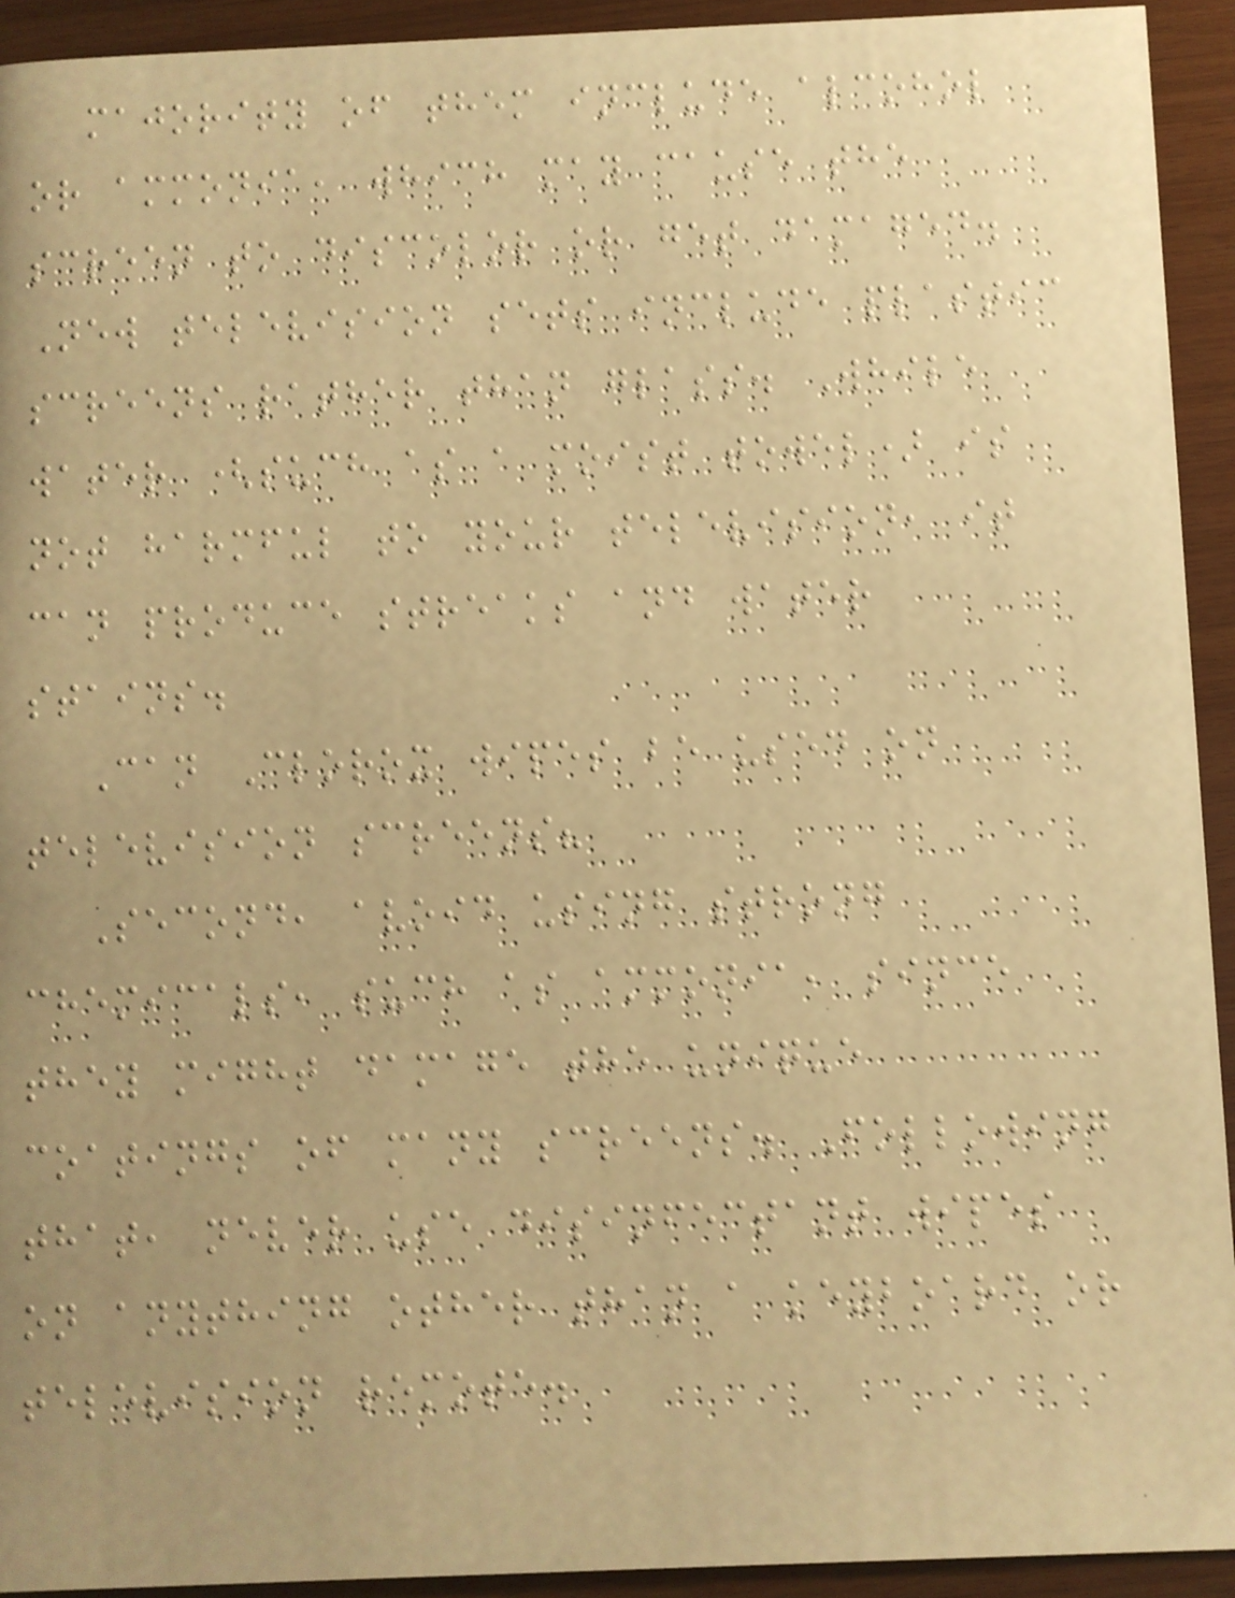majority of them include alcohol
or ammonia, which may cause the
screen to discolor or get damaged.
New television sets include plastic
screens rather than glass. While
water (such as a moist towel) is
not harmful to your television, it
can produce streaks and water
stains.
Can Clorox wipes be used on
television screens?
Second, avoid using strong
chemicals, such as ammonia, since
they might damage the unique
coatings of many screens. Following
that, never use disinfectant wipes
on anything other than a keyboard or
television remote.
